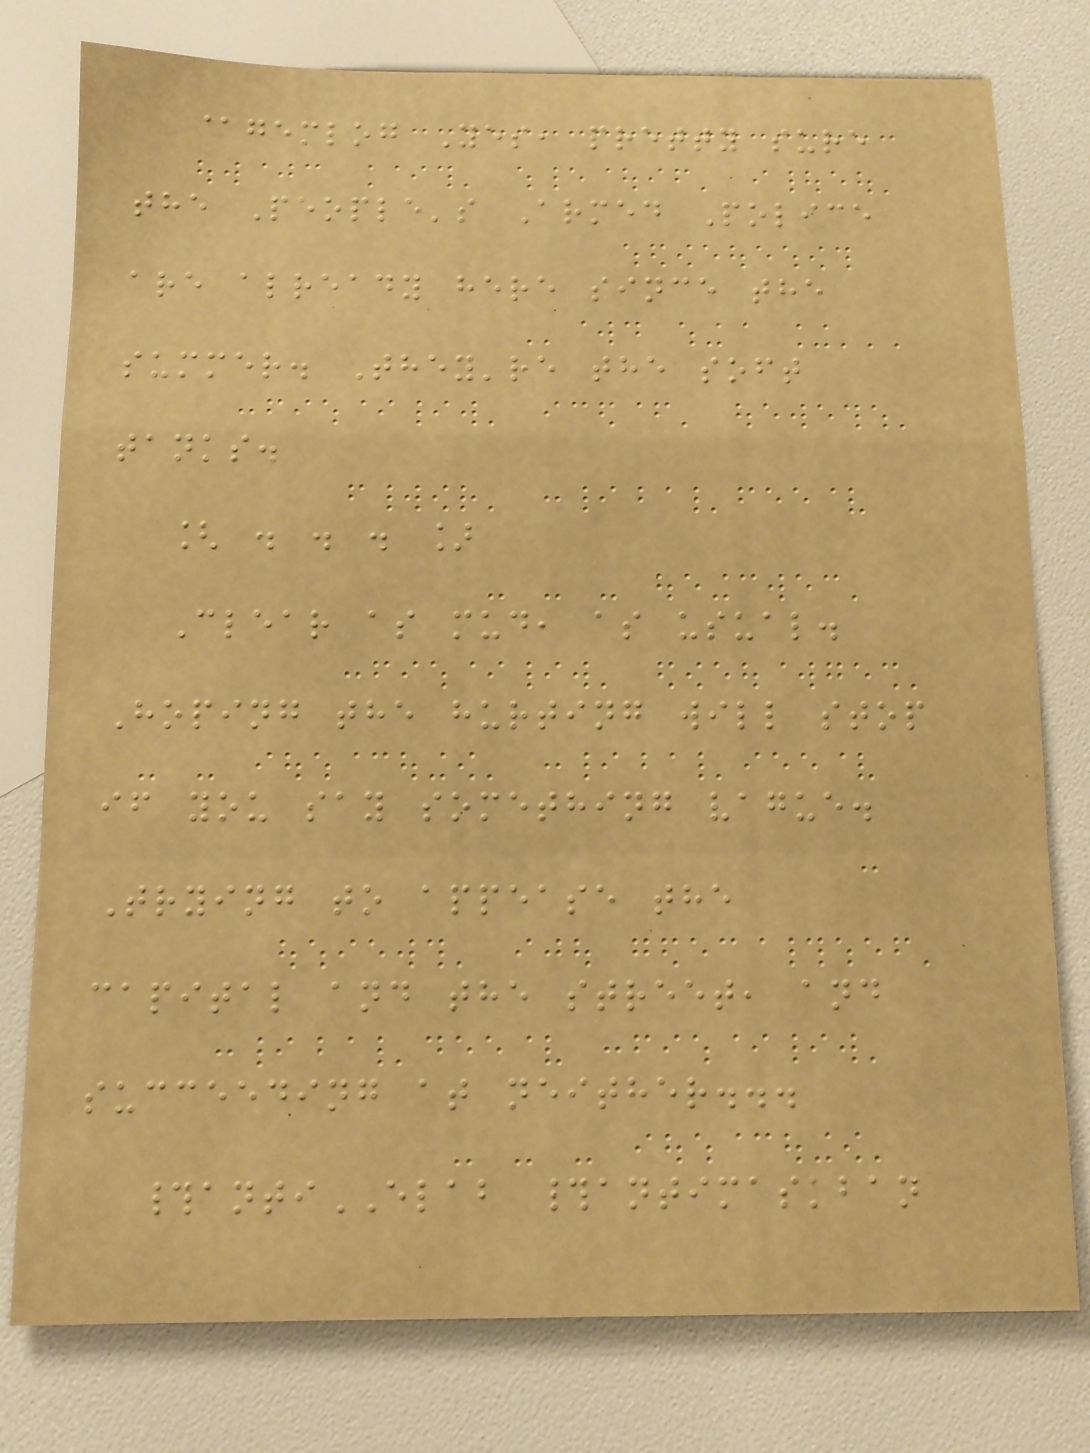@gemlog Yes, pretty sure
the People's Armed Police
are already here since the
summer. They're the soft
tanks.
[ . . . ]
Clear as mud, as usual.
Hoping the hurting will stop
if you say something vague.
Trying to appease the
capital and the street, and
succeeding at neither...
#antiELAB #antimaskban
